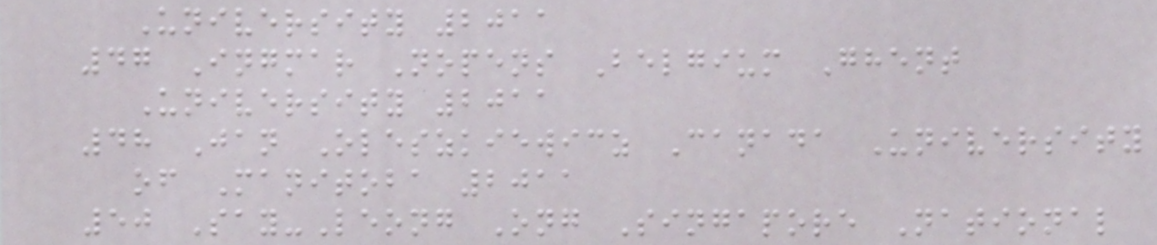University 2011
47 Ingmar Nopens Belgium Ghent
University 2011
48 Jan Oleszkiewicz Canada University
of Manitoba 2011
50 Say-Leong Ong Singapore National
